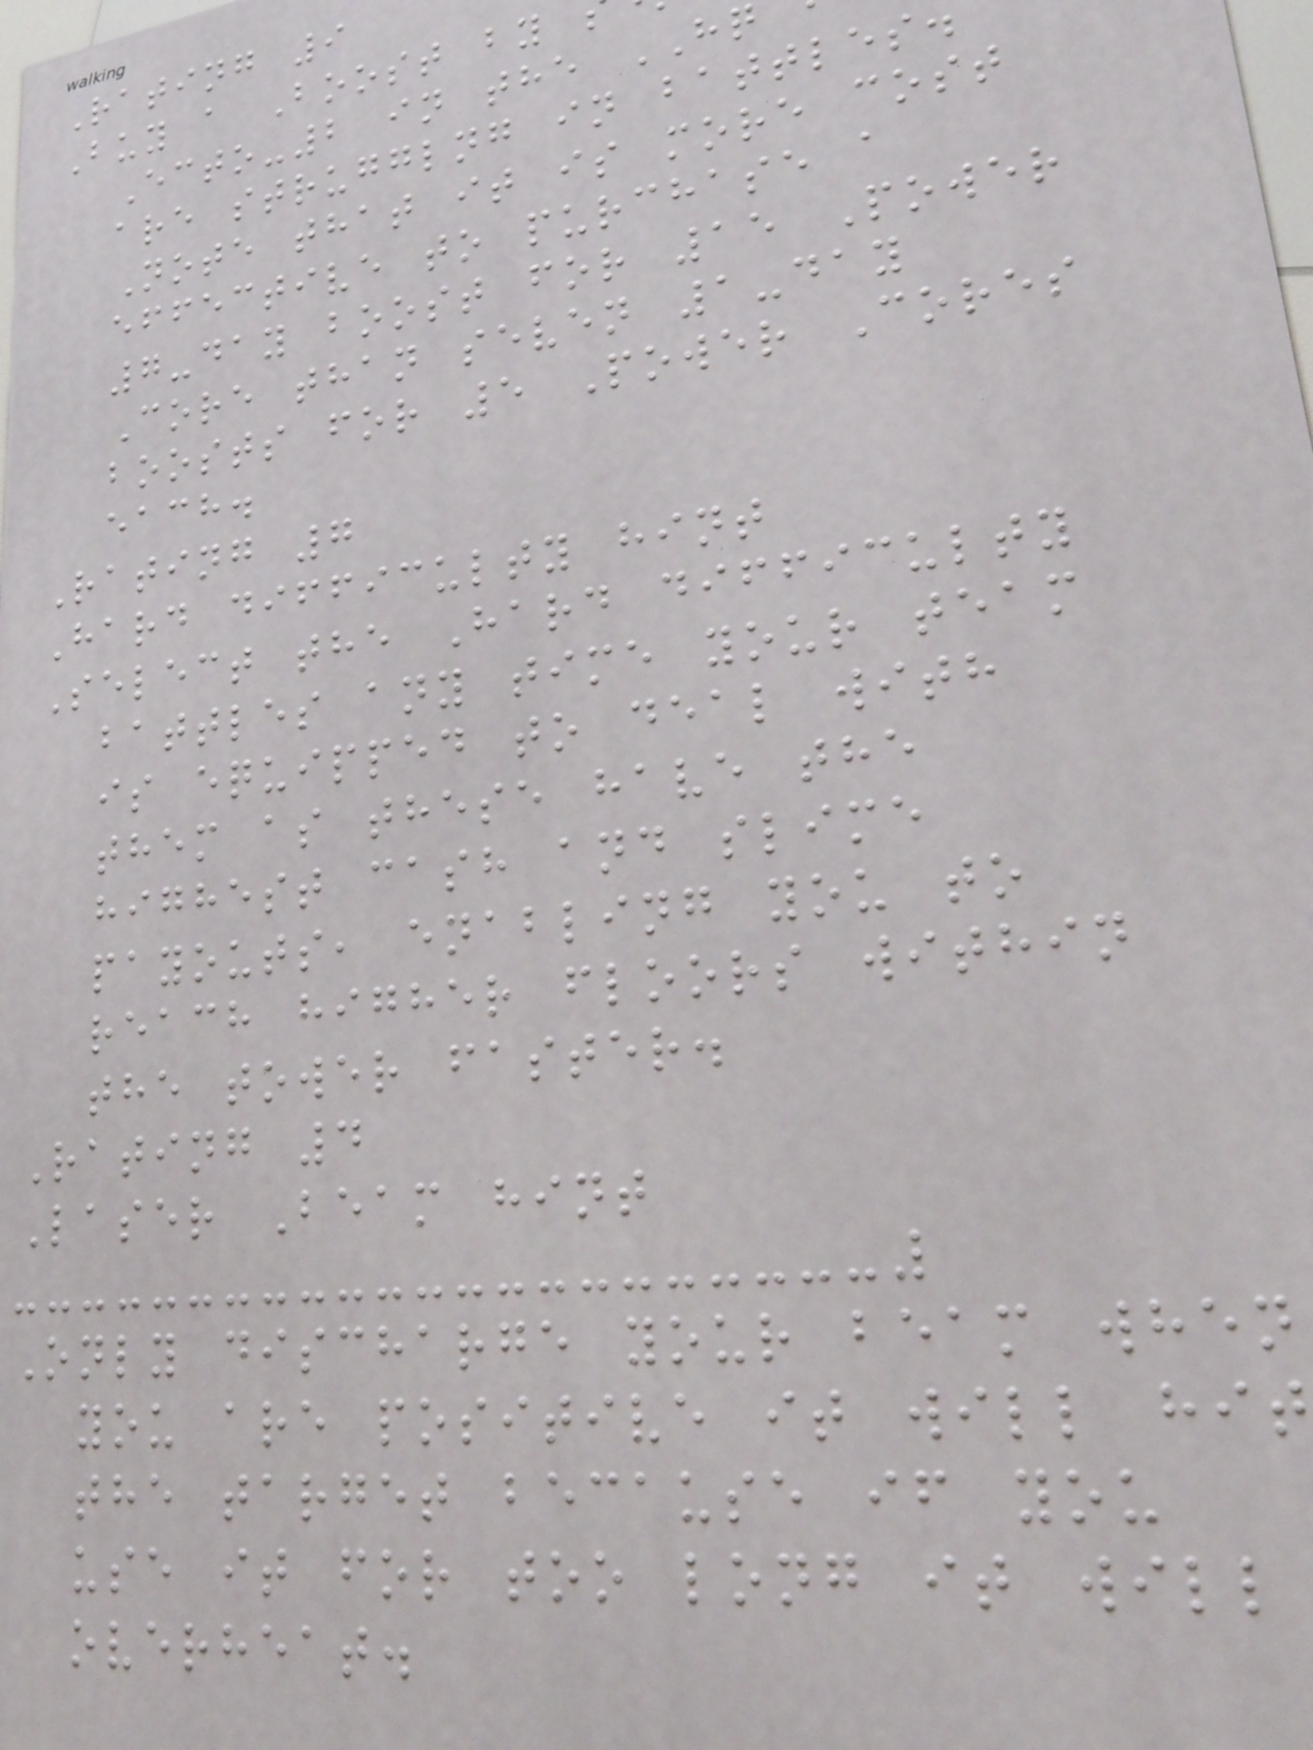Rating 9
Buy a Boost by
Ecto-2 in the HQ
are strugglng in battles.
Note that it is more cost
effective to purchase a
7-day boost for 15 Power
Core than seven 1-day
boosts for 5 Power Cores
each.
Rating 7
Hard difficulty hint
Select the Hard difficulty
battles any time your team
is equipped to deal with
them as these have the
highest cash and slime
payouts, enabling you to
reach higher floors within
the tower faster.
Rating 4
Laser Beam hint
Only discharge your beam when
you are positive it will hit
the target because if you
use it for too long it will
overheat.
